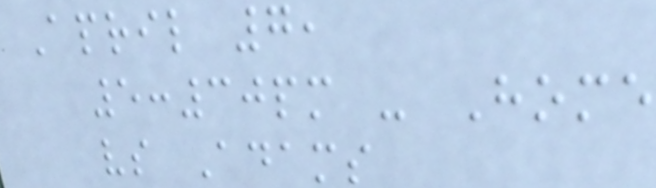April 7,
5:30pm - Home
vs Adams
